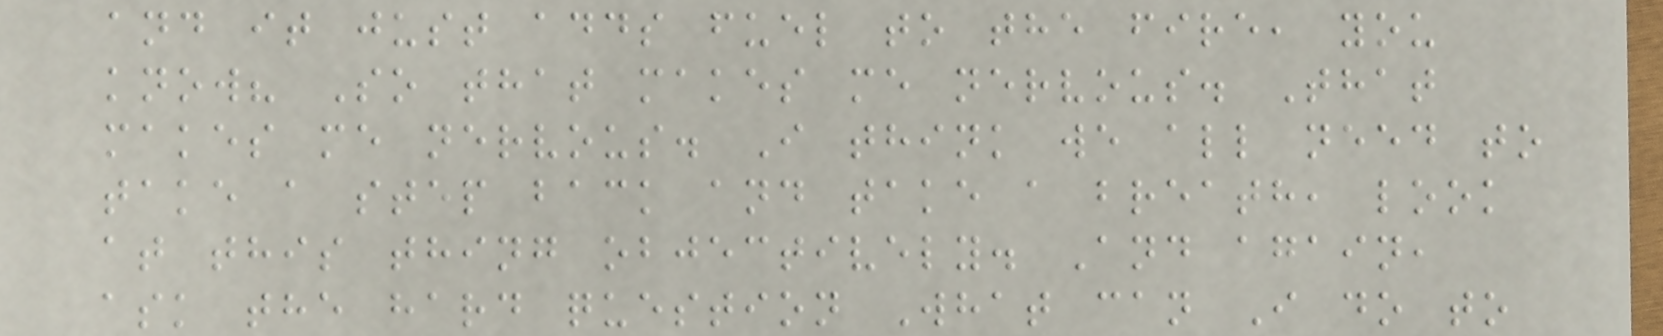and it just adds fuel to the fire, you
know? So that makes me nervous. That
makes me nervous. I think we all need to
take a step back and take a breath, look
at this thing objectively. And again,
ask the hard question What can I do to
